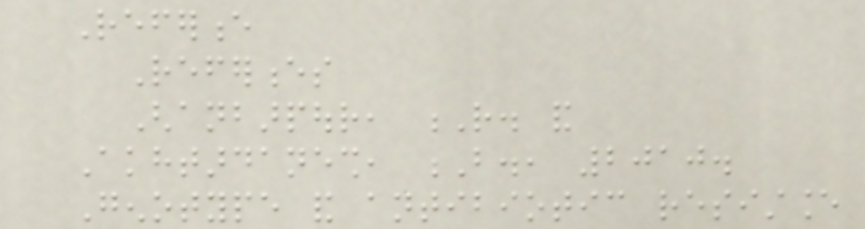Reference
References
Ghanbarpour, R. and
Akhtardanesh, B., 2010.
Genotype and antibiotic resistance
